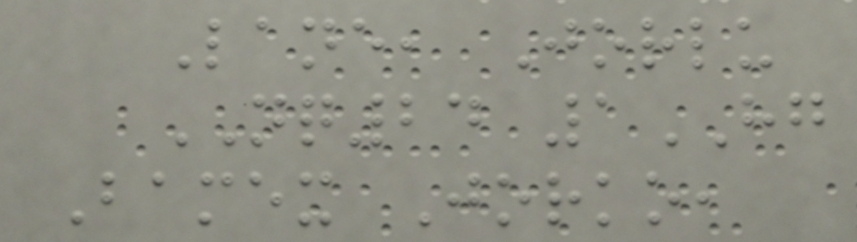Lane, Jorlu
NQ24 1HG
Bamex Jorko,
